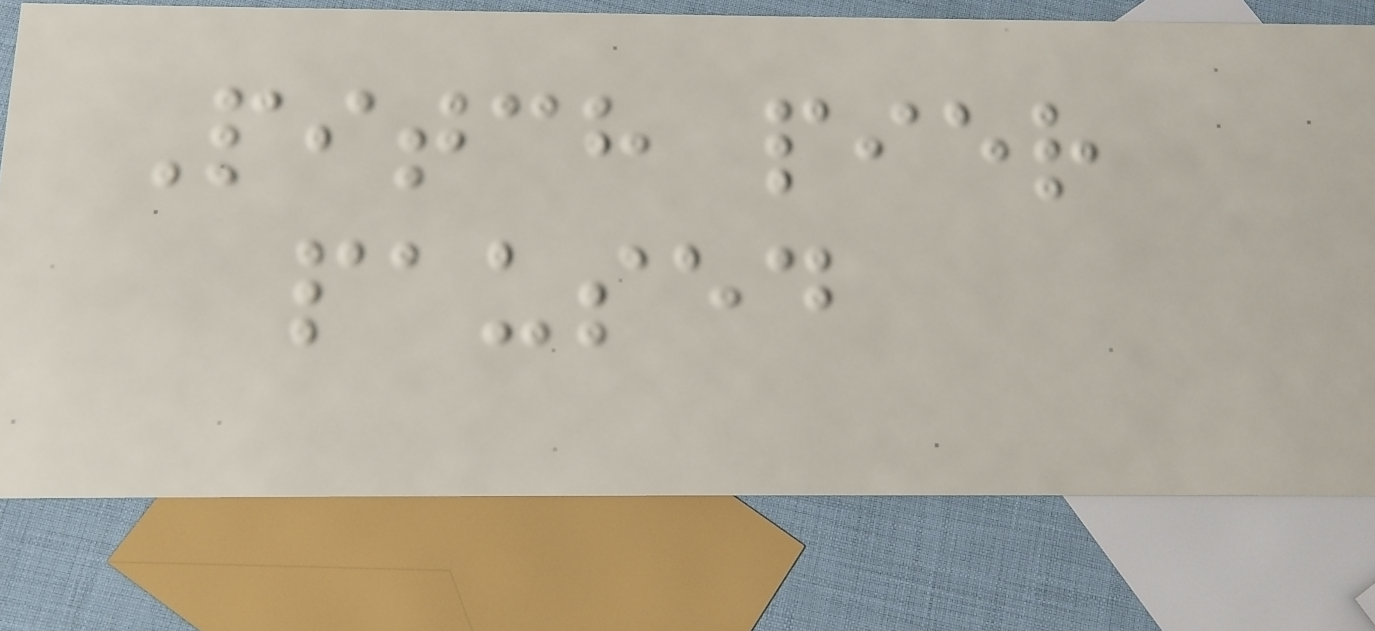Pitch pier
paused
